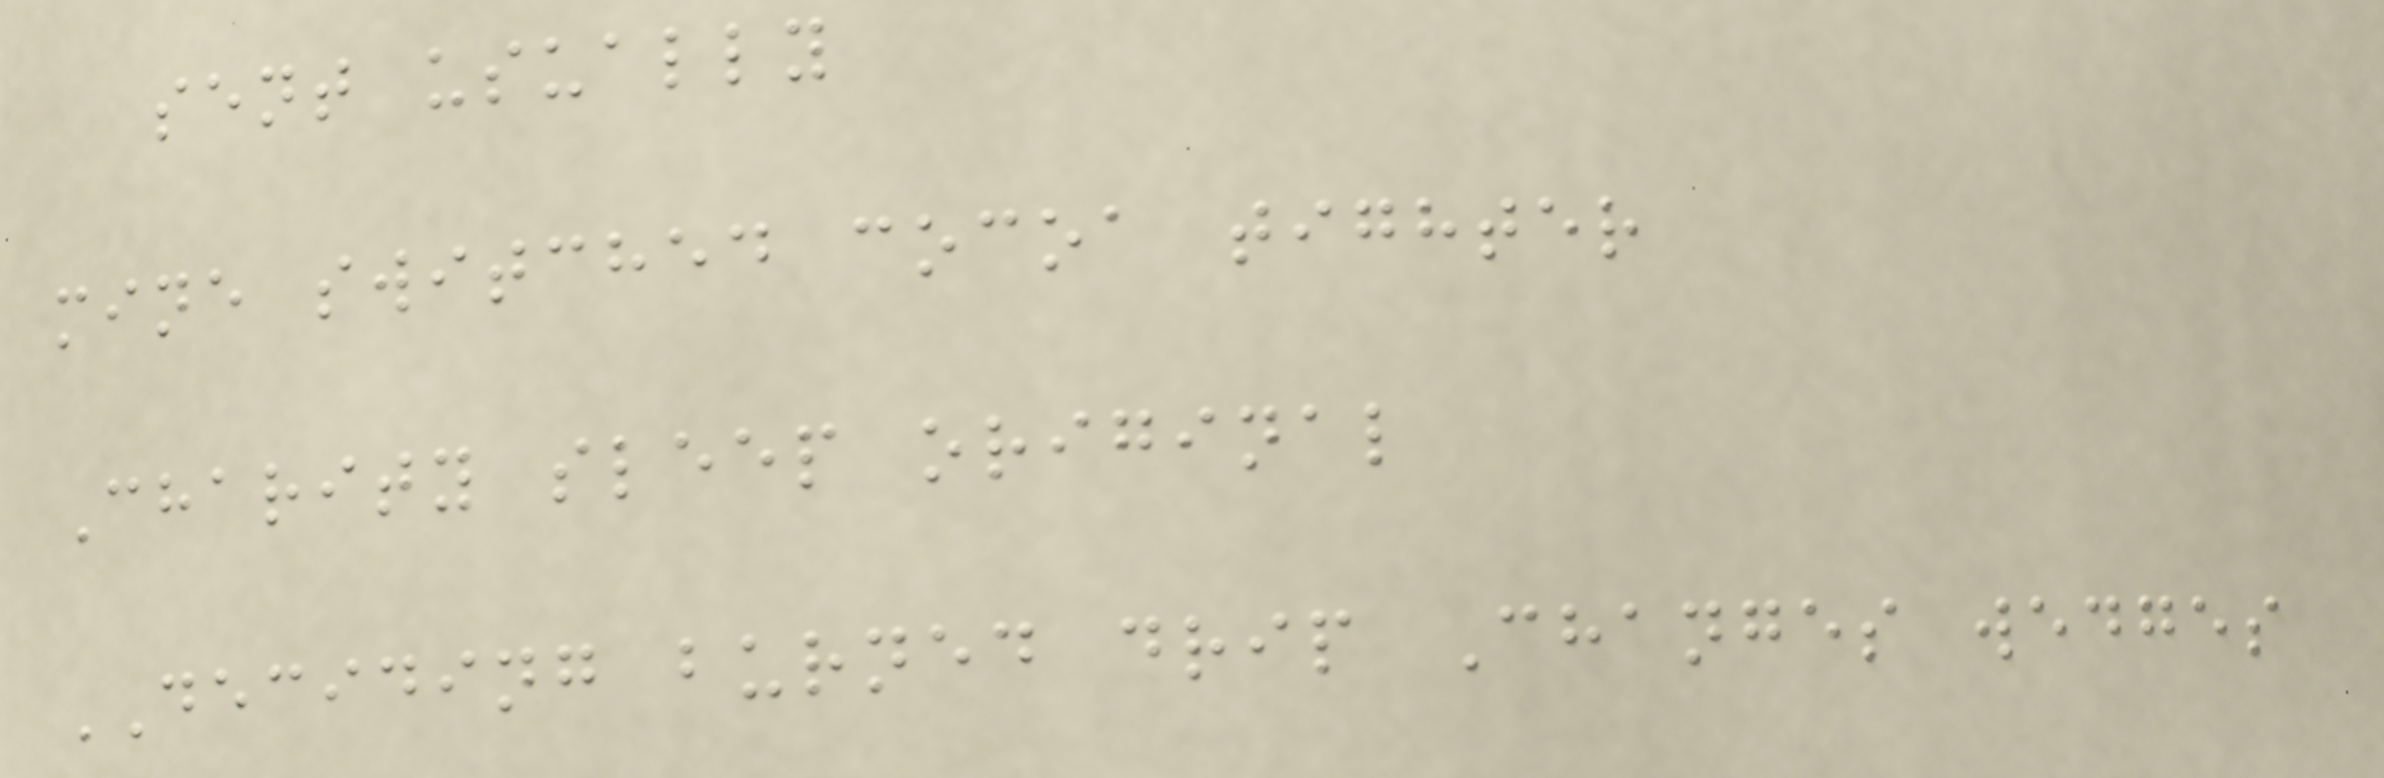sent usually
mine switched cocoa tighter
Charity sleep original
DECIDING burned drip Changes wedges
